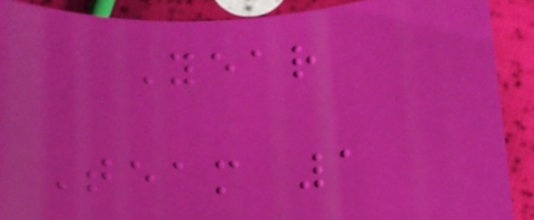Year
Team 1
